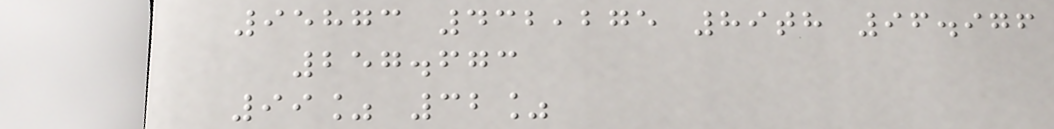95873 432,275 89th 96.976
257.673
99% 32%
